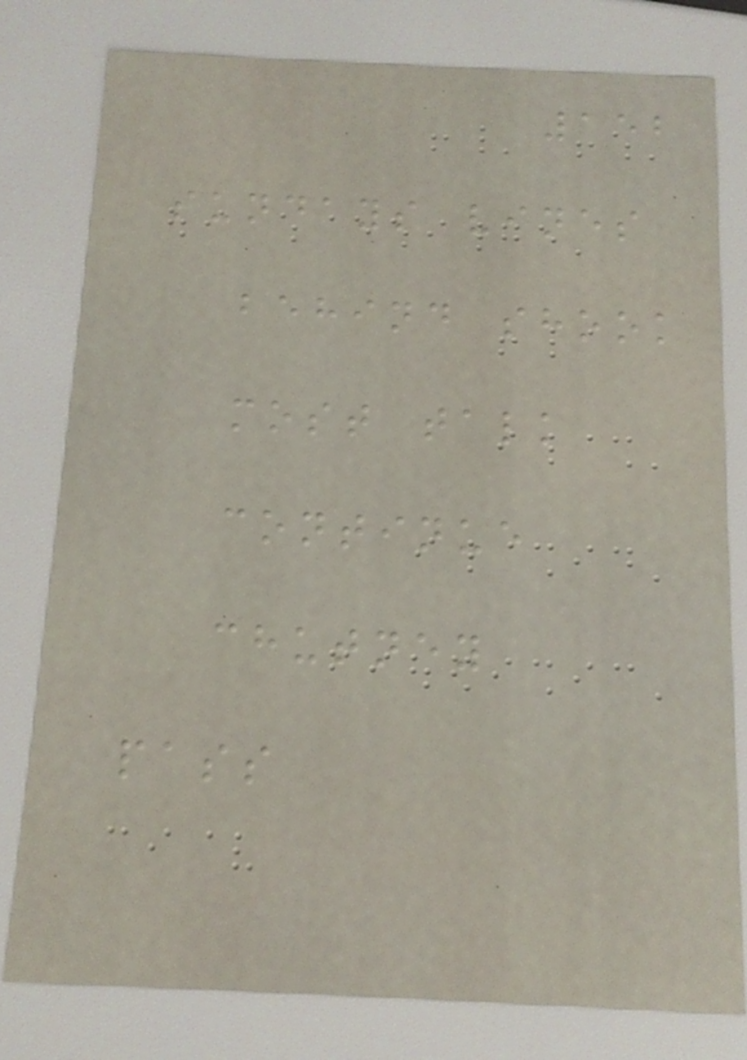152
sundays vines
behind shook
most talk
continue
chutney
pass
